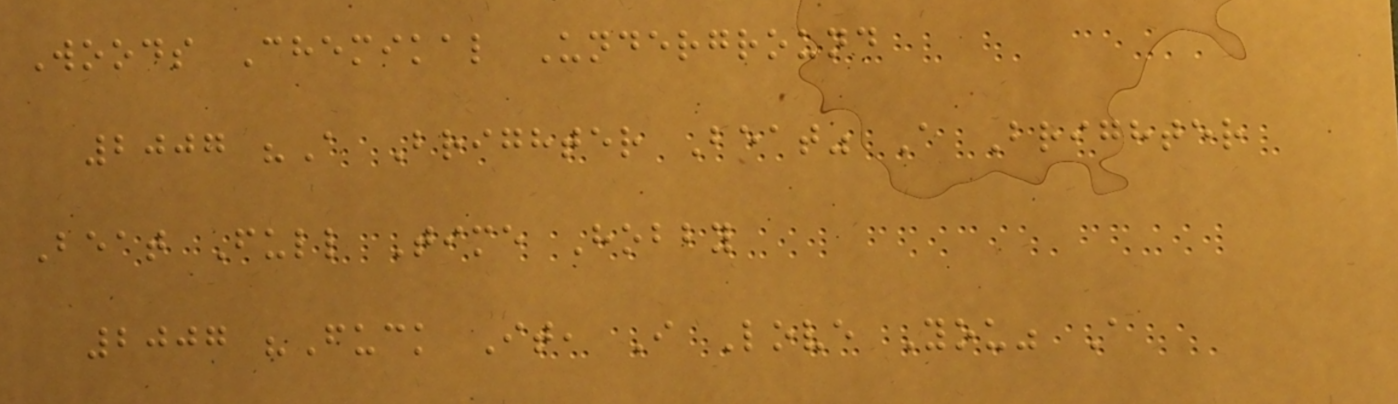Woods Chemikal Underground
2007 "A Brighter Beat" A Brighter
Beat Full Time Hobby
2007 "Fuck It, I Love You" A
